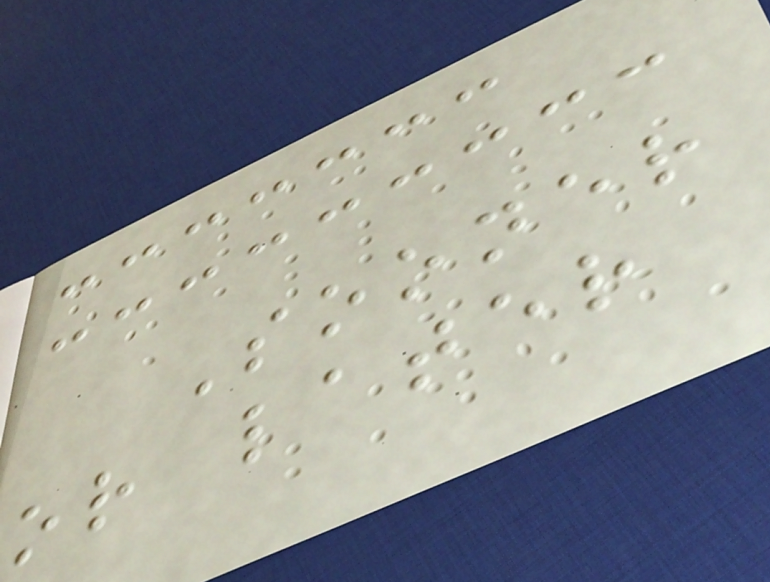Sooner
or later
